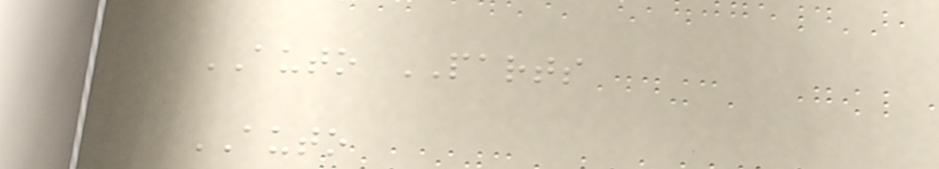AUTO PARTS
AUTO
